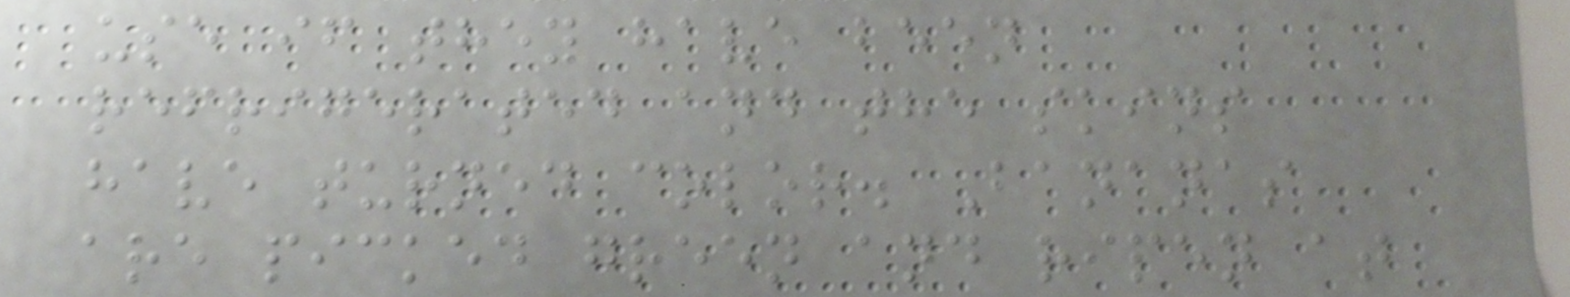use if they have been
refrigerated and the skins
have turned color. Bananas
are picked green and ripen at
